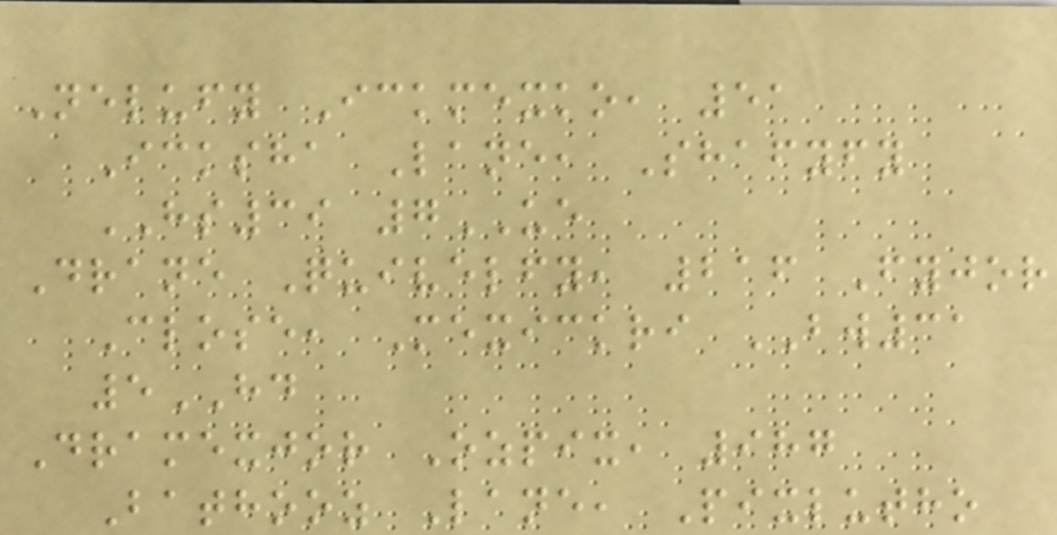Nelufy Ickmexko, 51
Icksha Lane, Shafyfy
HS39 7UE
Drane Quivelfy, 216 Fyjor
Close, Mexickri BW31
5HD
Dramexjor Ozpix, 987
Bathooz Lane, Pixlutho
